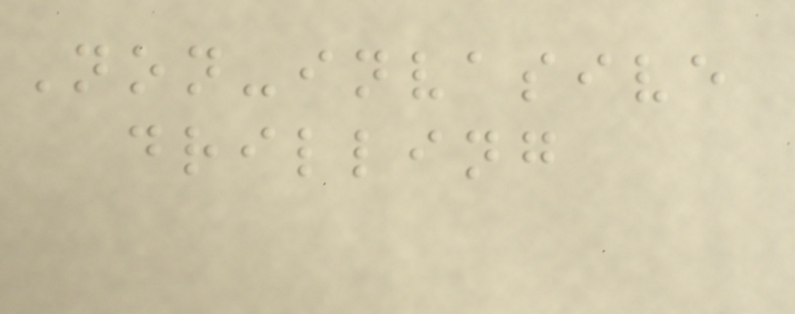Non-invasive
drilling
